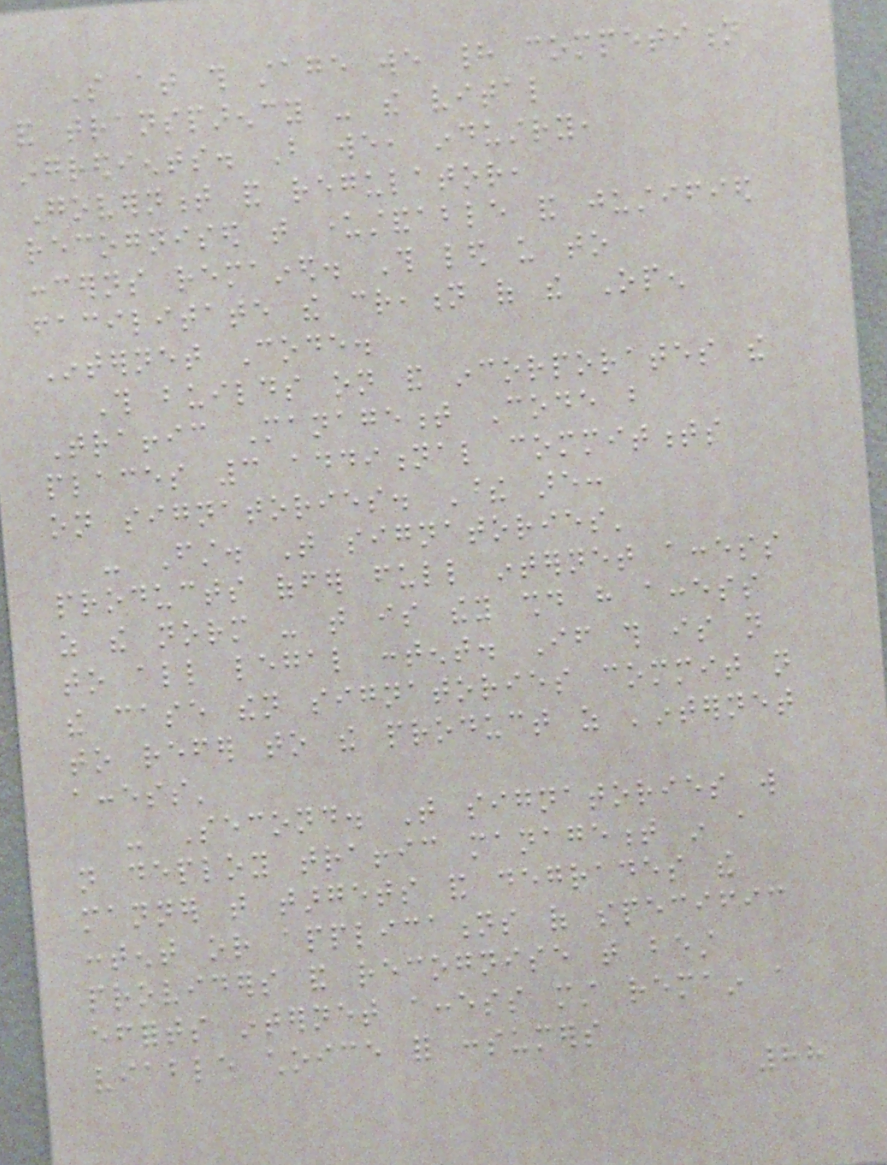So at this stage we had competition
and transparency - the vital
ingredients. But we, industry,
Government and regulator,
recognised that understandable and justified
concerns remained. This led us to
facilitate the creation of the Open
Internet Code.
This builds on and incorporates the
Traffic Management Code but
places 3 additional commitments
on signatories. These are:
- First. That signatories'
products offer full internet access
as the norm - that is they should have access
to all legal content. If this is not
the case then signatories commit not
to refer to the product as 'internet
access'
- Second. That signatories will
not deploy traffic management in a
manner that targets and degrades the
content or applications of specific
providers and recognise that best
efforts internet access must remain a
viable choice for consumers
88
